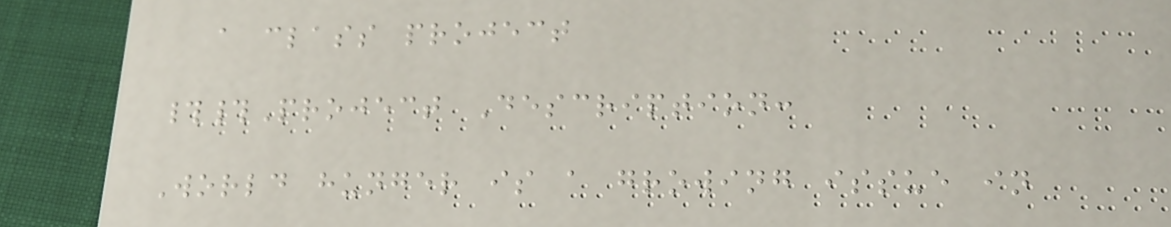a class project
##Project Description:
World hunger is a growing issue in
